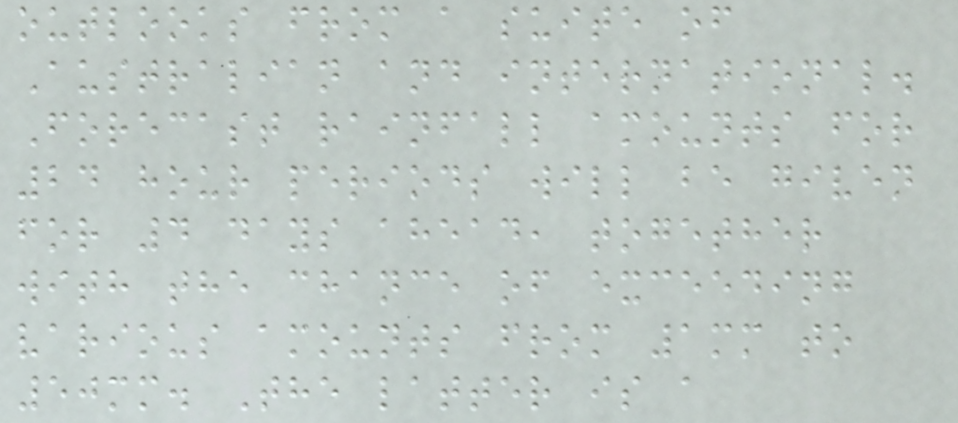outlooks from a suite of
Australian and international.
Forecast rainfall amounts for
24 hour periods will be given
for 4 days ahead, together
with the chance of exceeding
various amounts from 1mm to
50mm. The latter is a
